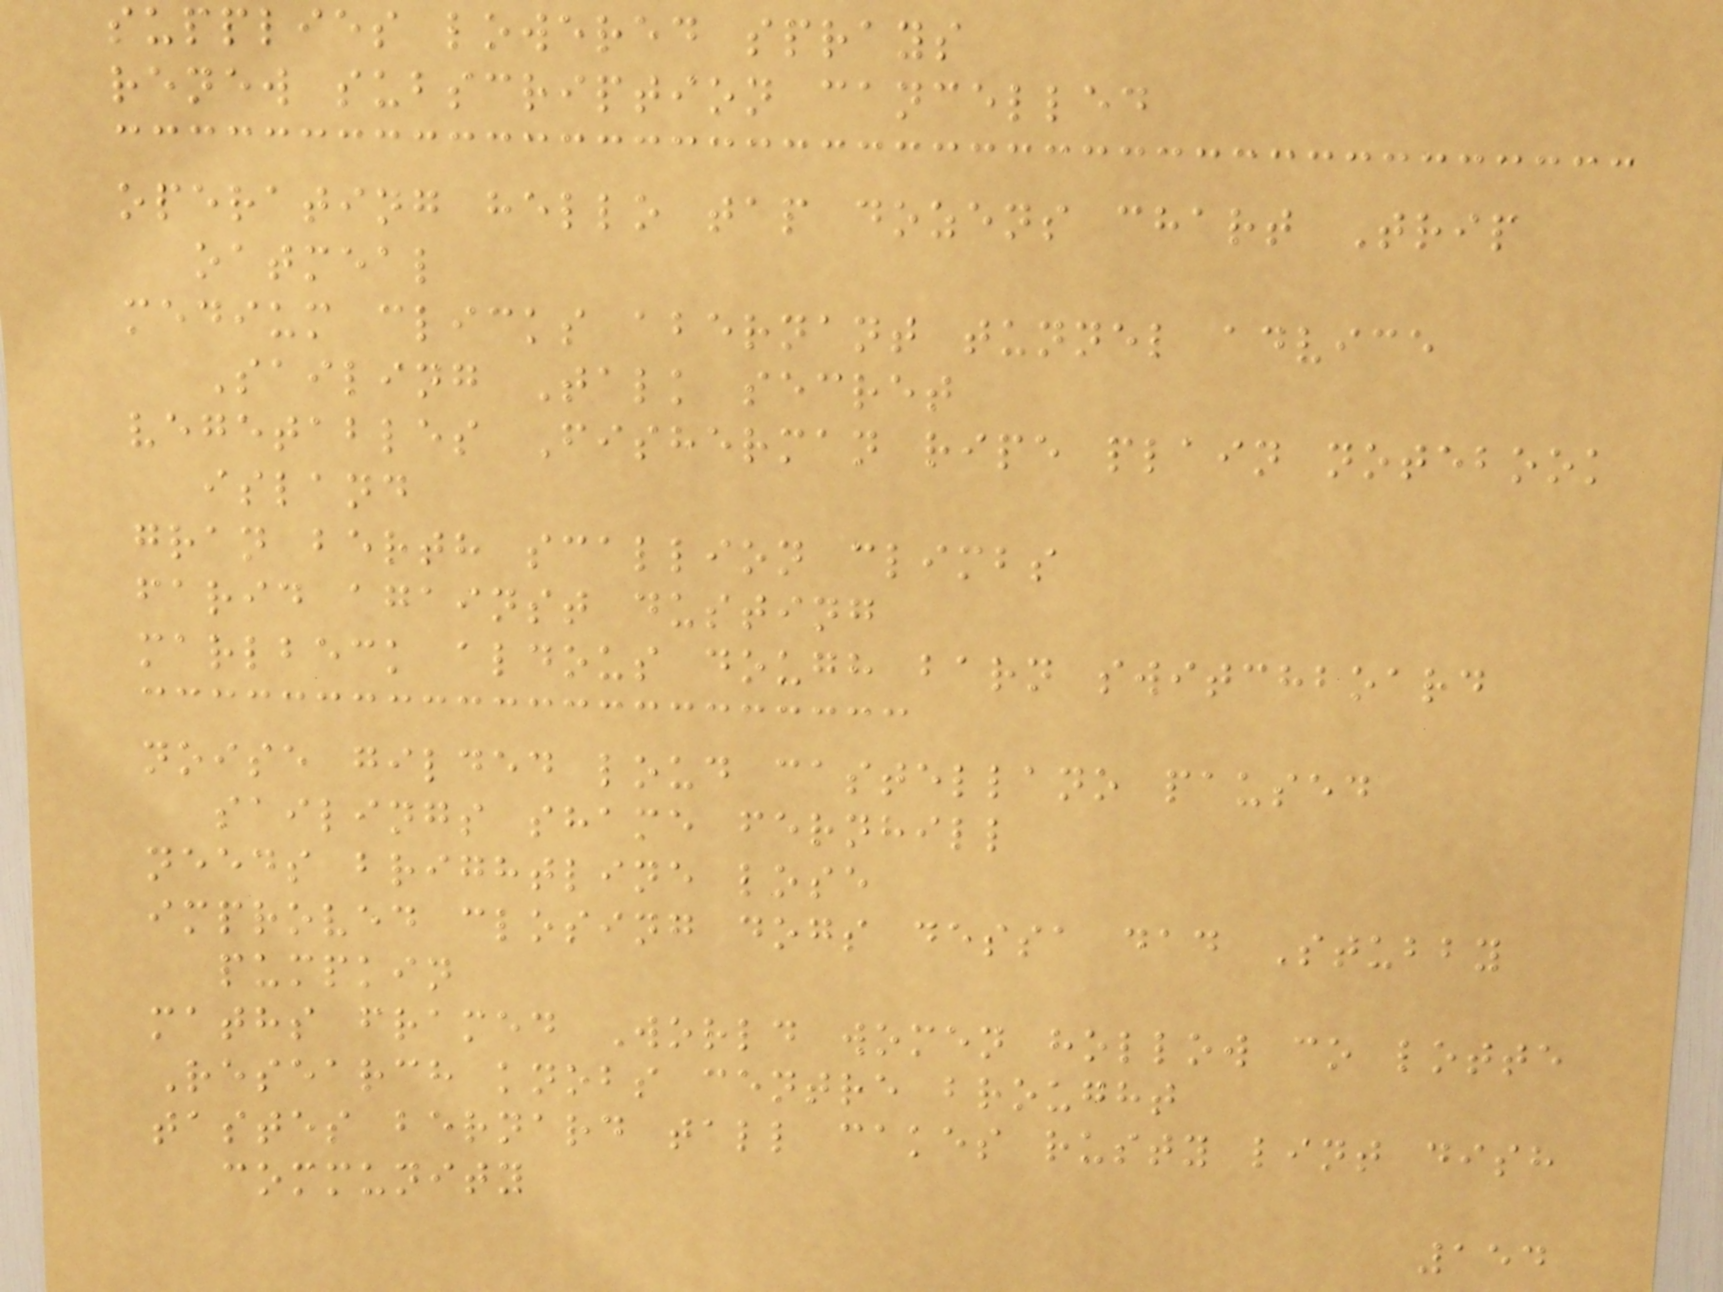supplies lowered sprays
renew subscription cancelled
operating hello tap dozens chart Trip
oatmeal
medium clicks abernant tunnel advice
Sailing Talk secret
vegetables Fisherman ripe plain notebook
island
gran berth scallion climbs
farid against dusting
marlbeck aldous dough barn switchboard
noise gilded loud castellano paused
sailings shame fernhill
needs brightline lose
improved closing dogs dessa dad Stubby
pumpkin
maths framed World women hollow co lotte
Research knobs centre brought
tastes bernard tall cakes rusty lint dish
community
154
